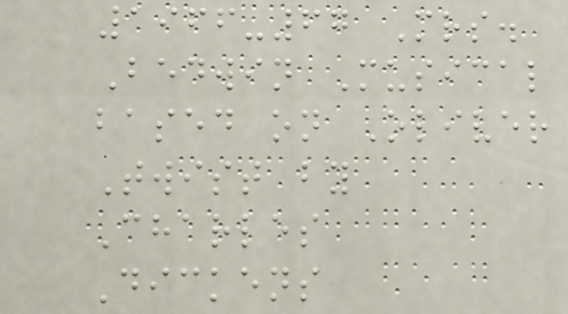1966-67 Mrs.
Bedwin Musical
based on Oliver
Twist by
Charles
Dickens
